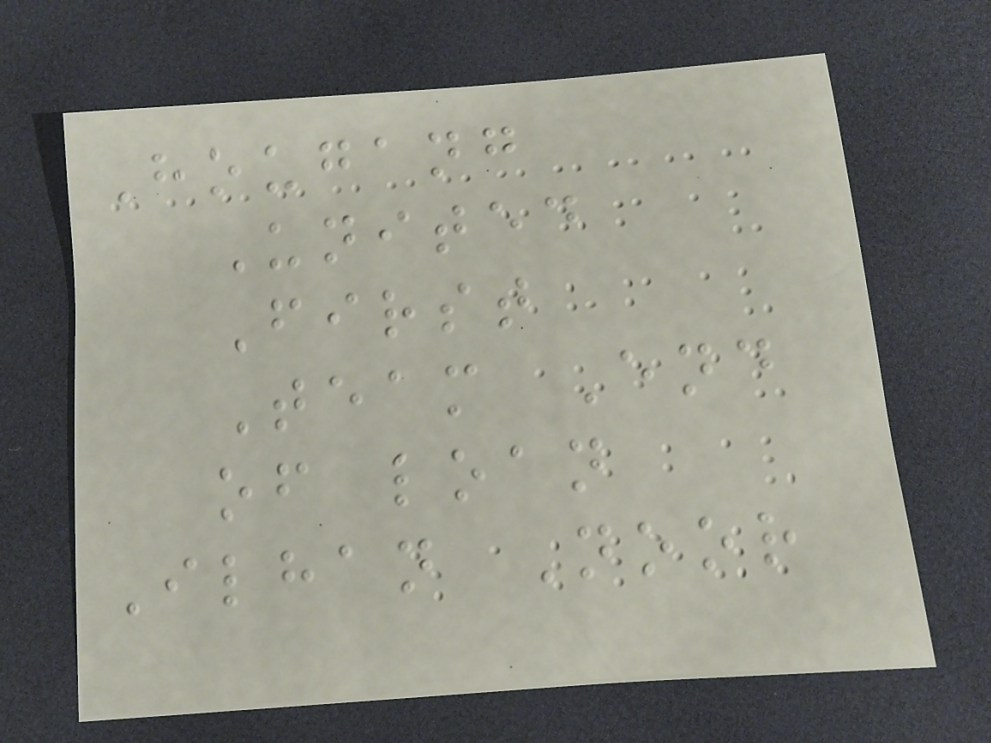Hougang
United
First
Team End
of loan
Ilhan Noor
